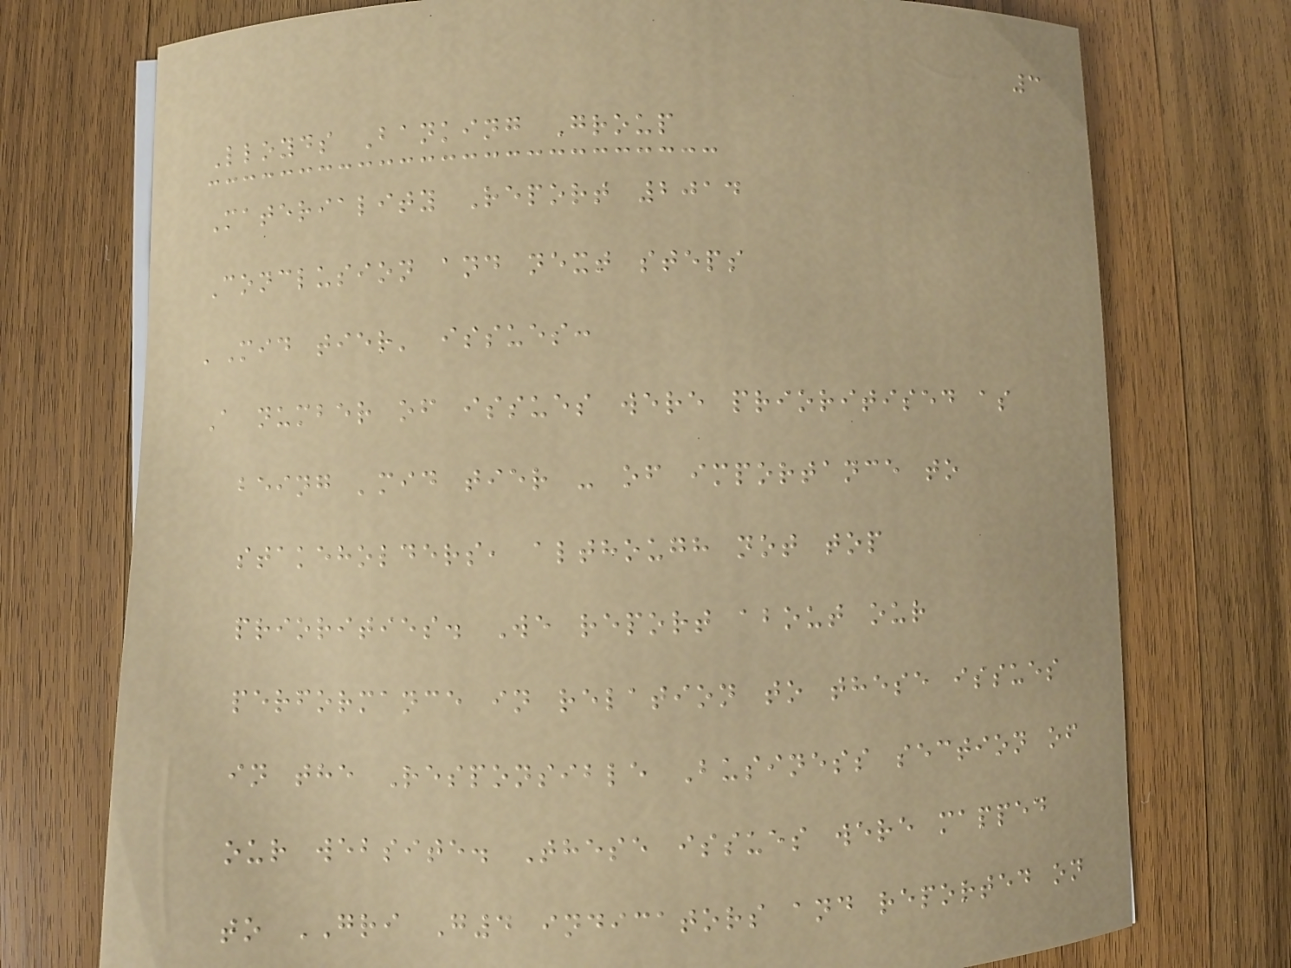3
Lloyds Banking Group
Materiality Report 2014
Conclusion and next steps
'Mid tier' issues:
A number of issues were prioritised as
being 'mid tier - of importance to
stakeholders, although not top
priorities. We report about our
performance in relation to these issues
in the Responsible Business section of
our website. These issues were mapped
to GRI G4 indicators and reported on
